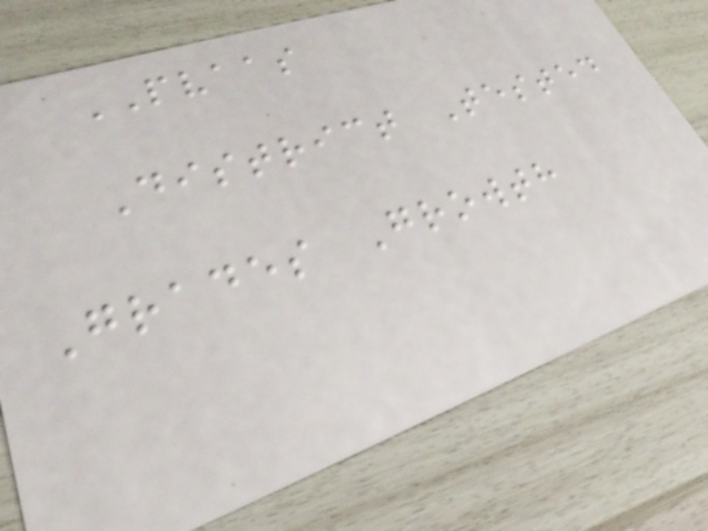PVAAS
District Tested
Grades Growth
